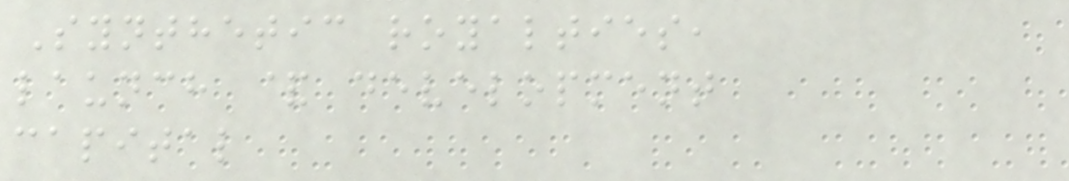Synthetic royalties,
launch & development
capital
